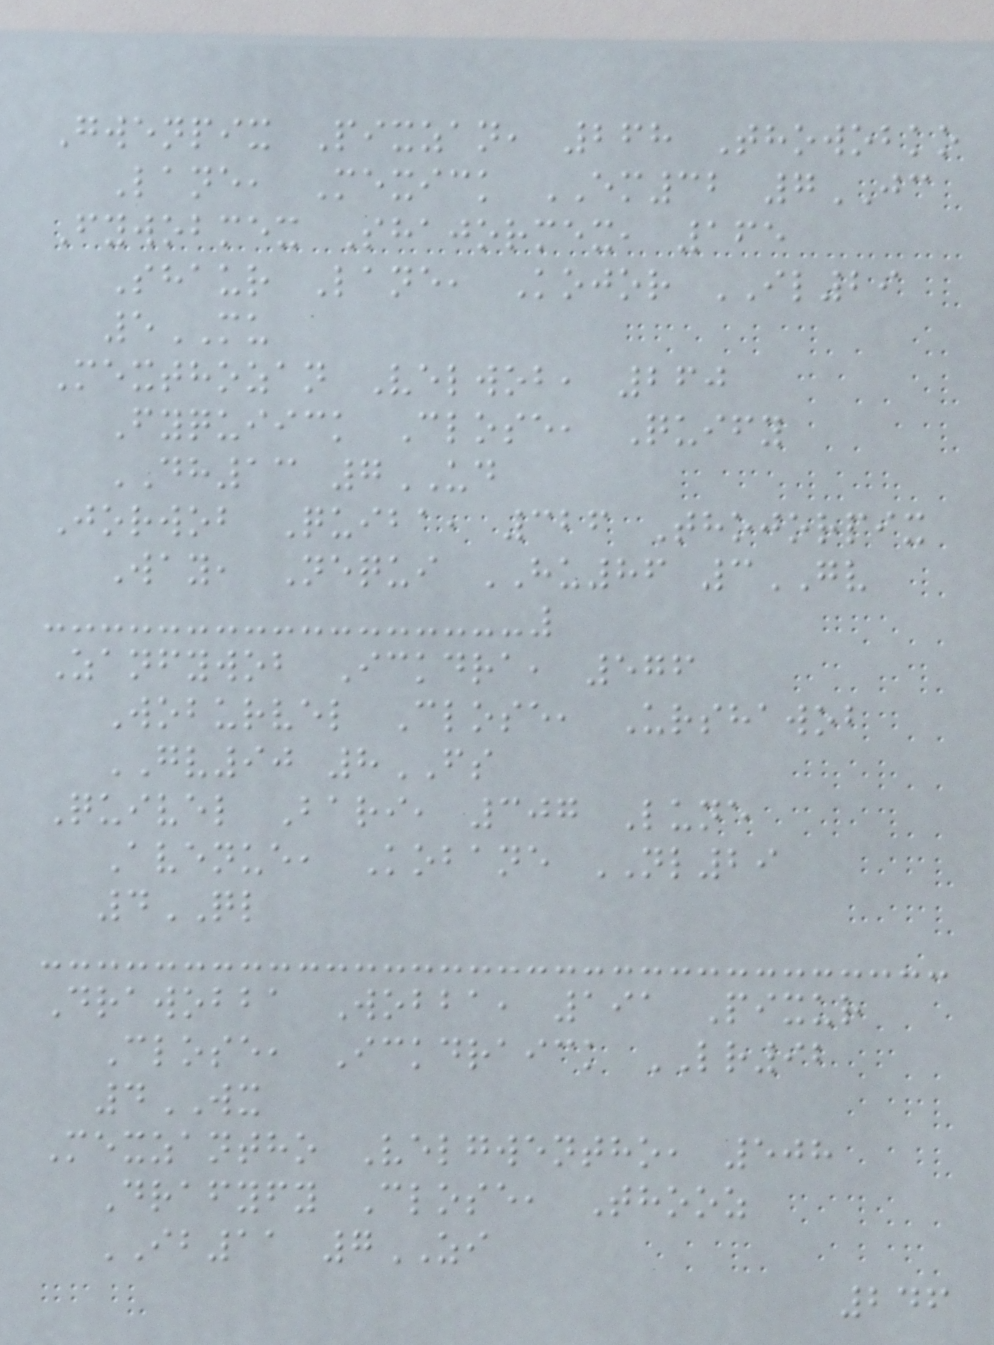Gwenpix Pixzan, 268 Thowobko
Lane, Mexick EM32 7JC
Fywobmex Shajormex, 165
Shaur Lane, Kojor IL29
5MU
Mexthozan Velwob, 260
Fyquiick Close, Quify
DH13 7UD
Jorwob Quiba, 326 Thojorpix
Way, Nequi HU86 3GV
Zanfywob Ickdra, 576
Woburvel Close, Urshawob
GV90 8FS
Quivel Bari, 307 Lune
Avenue, Kobane NL29
4QL
Drawobba Wobba, 191 Pixur
Close, Ickdraick LR92
4WX
Mexzantho Velgwentho, 508
Drafyfy Close, Thooz
IB11 7ZI
246
